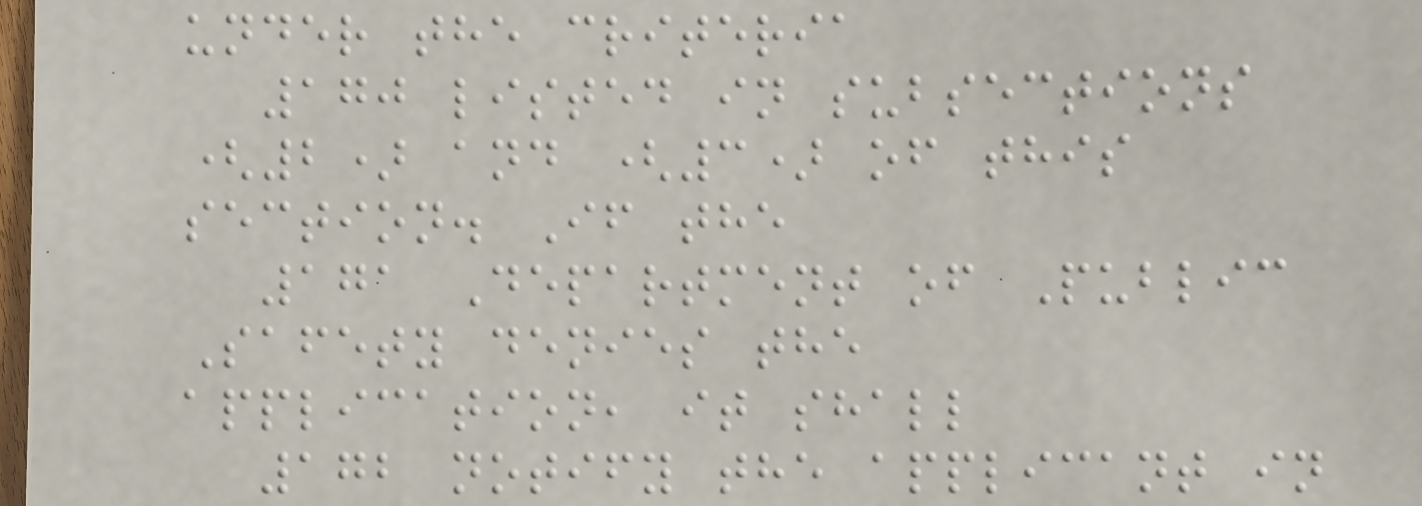under the criteria
170 listed in subsections
(2) and (3) of this
section. If the
171 Department of Public
Safety denies the
application, it shall
172 notify the applicant in
